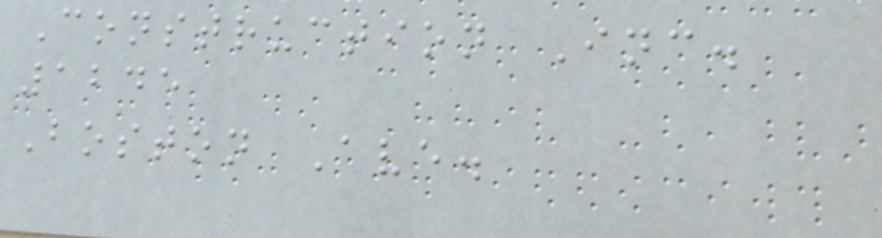Construction Inc.
1245
Boston Ave.
